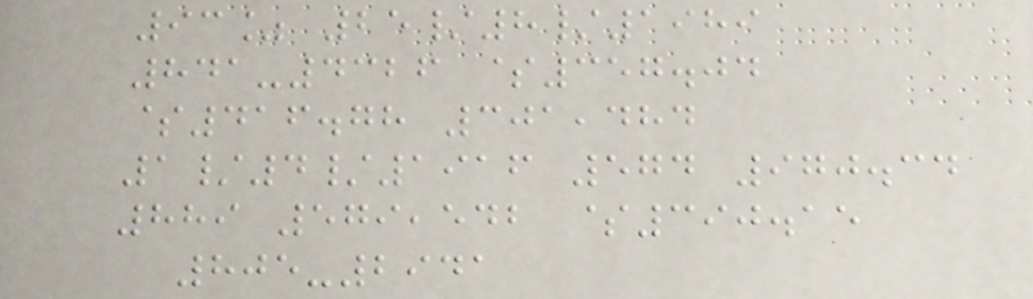93% 25/8/1989
841-4326 $357.04
$416.78 301,484
1/4/1916 574 970.34
889 579,542 $390.15
805-2941
